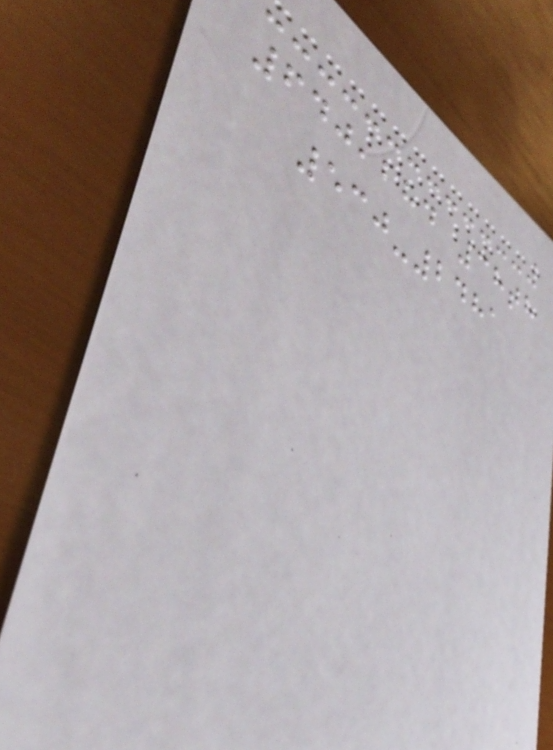640,284 38th
530-2481
